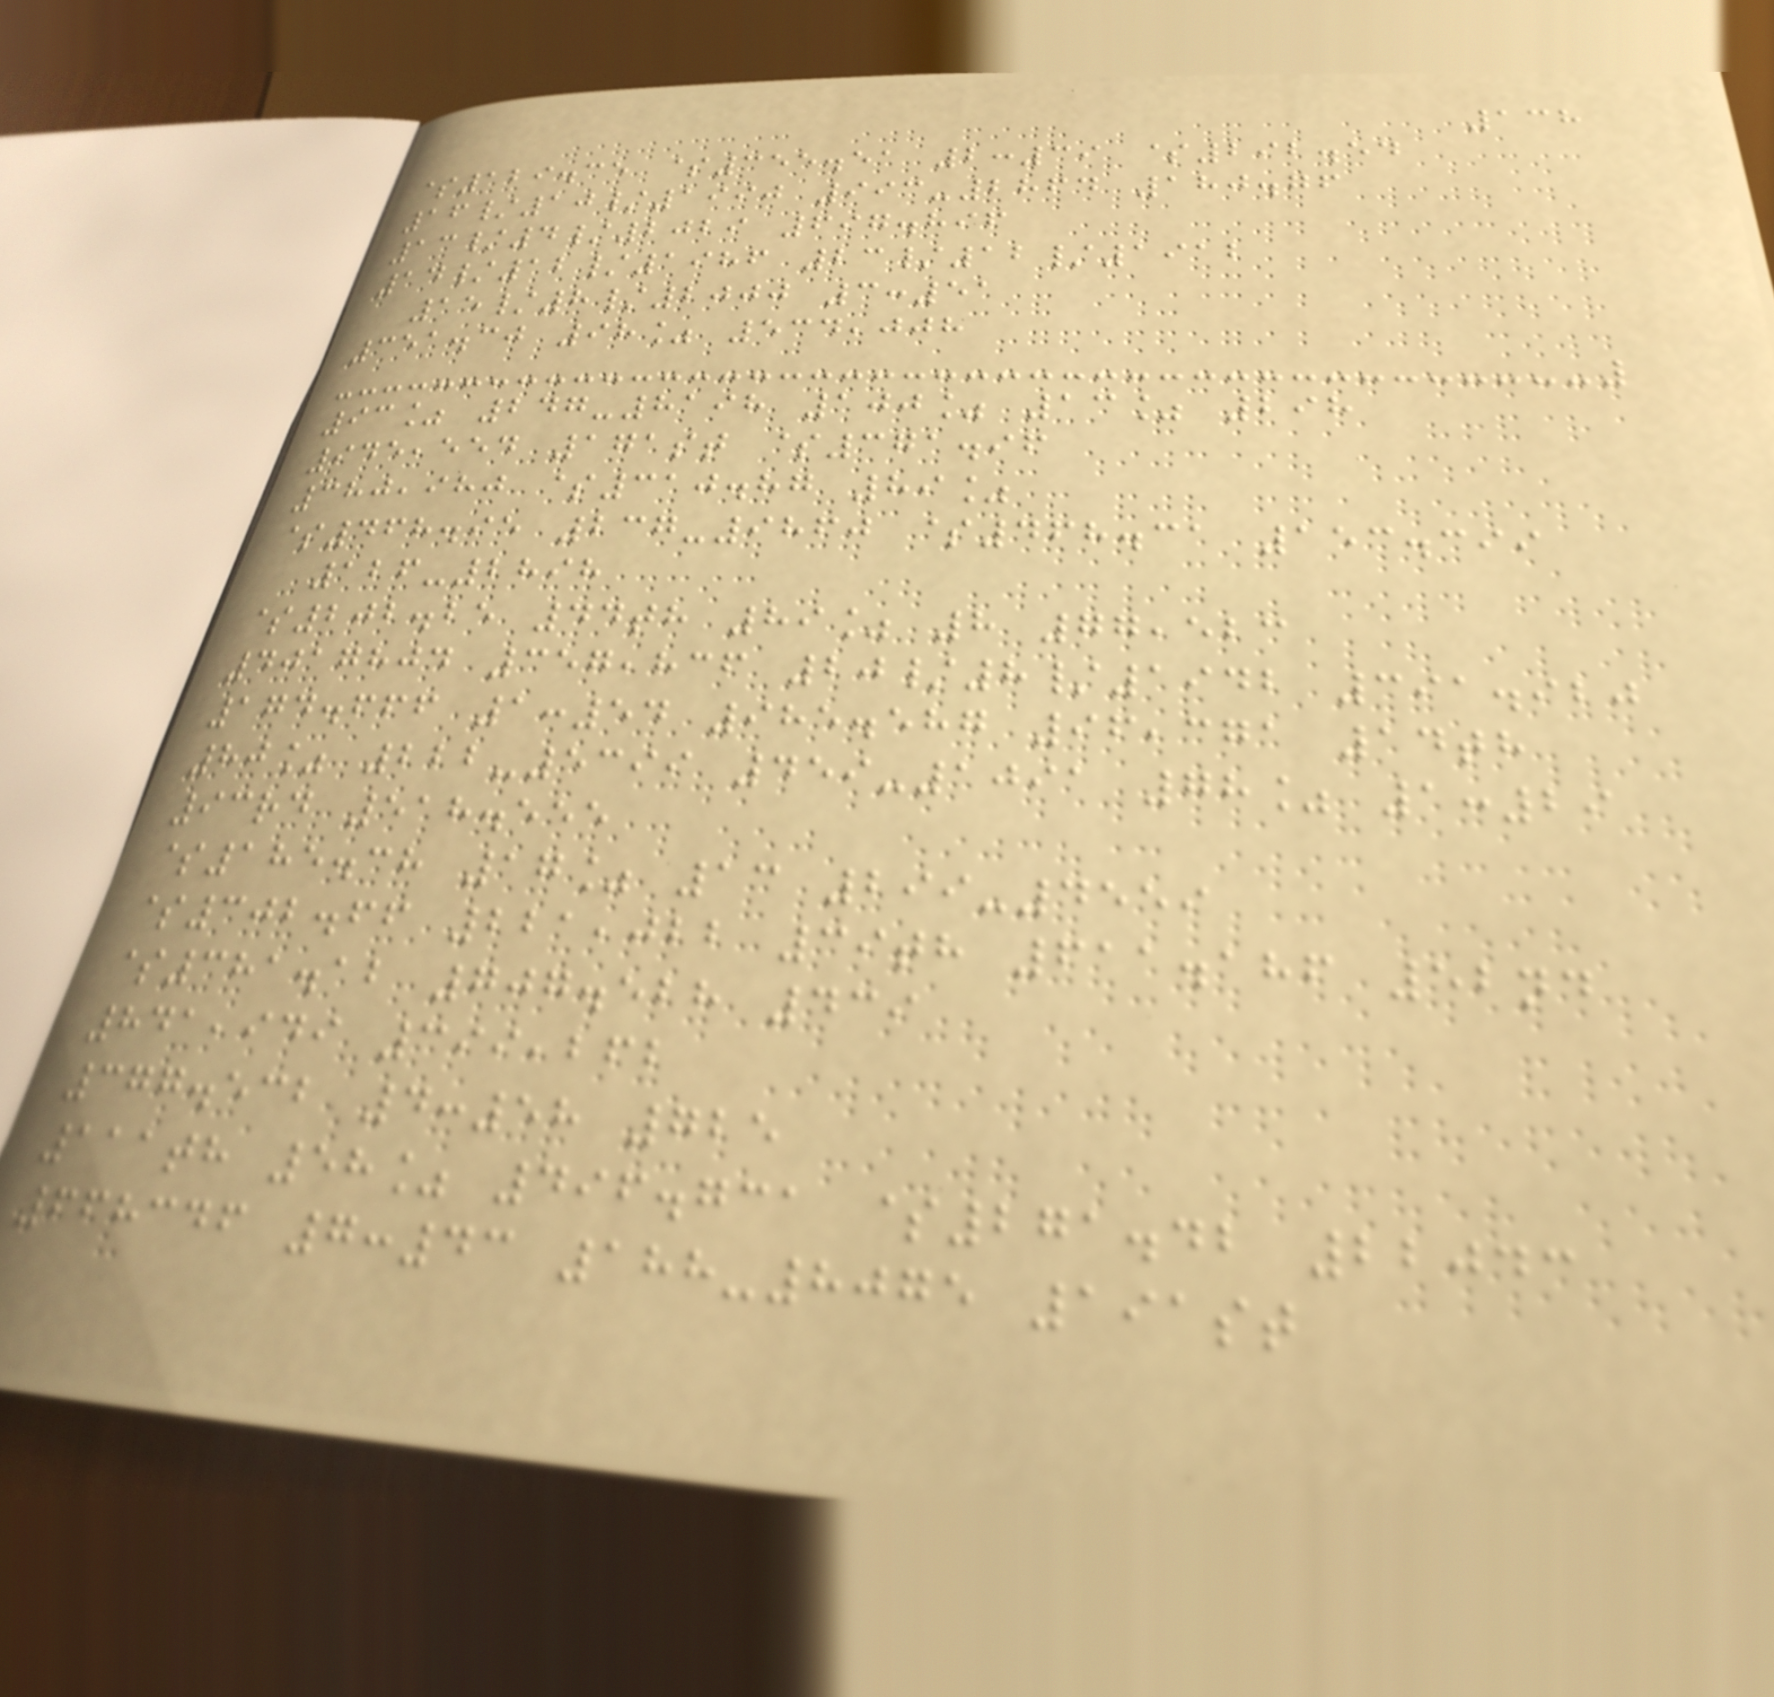138
$129.35 $355.51 2:39 $292.54
16/10/1990 993-2864 180.76
13/4/2029 697.896
14/12/1986 23/12/1912
15/8/2000 3:51
351.30 98% 534,008
93% 247-8198 100% 13% 298
945,554 171st $371.96
380,980 $310.87 89%
$468.95 237-9860 $468.31 153.399
126-2898
$202.25 44th 89% 8 77,523
4017804 357,836 20/8/1942 391.920
174.666 1:54 985.587 96,371 14th
80% 222-5399 459-1091 78% 1:29
93rd 518.555
$185.38 17% 13 299-4559
$302.66 221,022 39th 611.186 52nd
$381.12 707.528 439
841,949 399,262
377.532 4:58 725
111th 58% 496.731 $271.42 22043
668346 7:43 188-8075 191st
